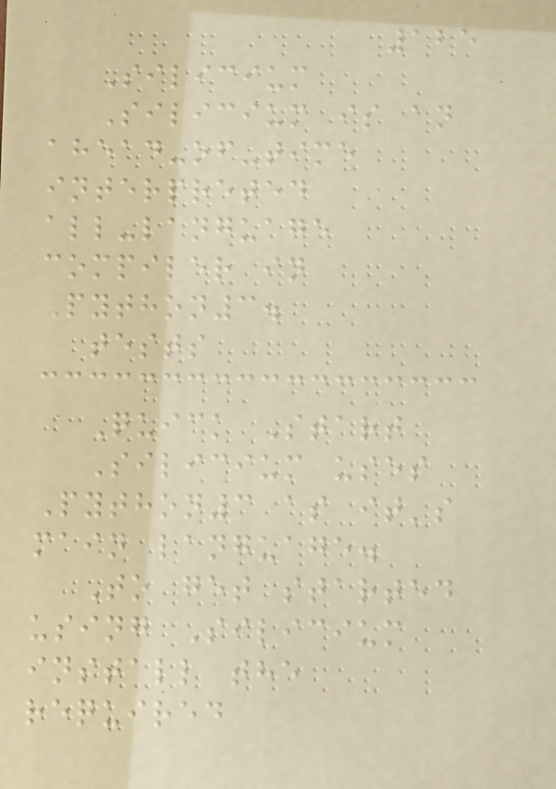125
Silicium
Silicium is an
ahead-of-time
interpreted
all-language
compiler in
Python3.
tests
Quick Start
Silicium uses
Python3 as it's
main language.
To get started
using Silicium
install the
required
